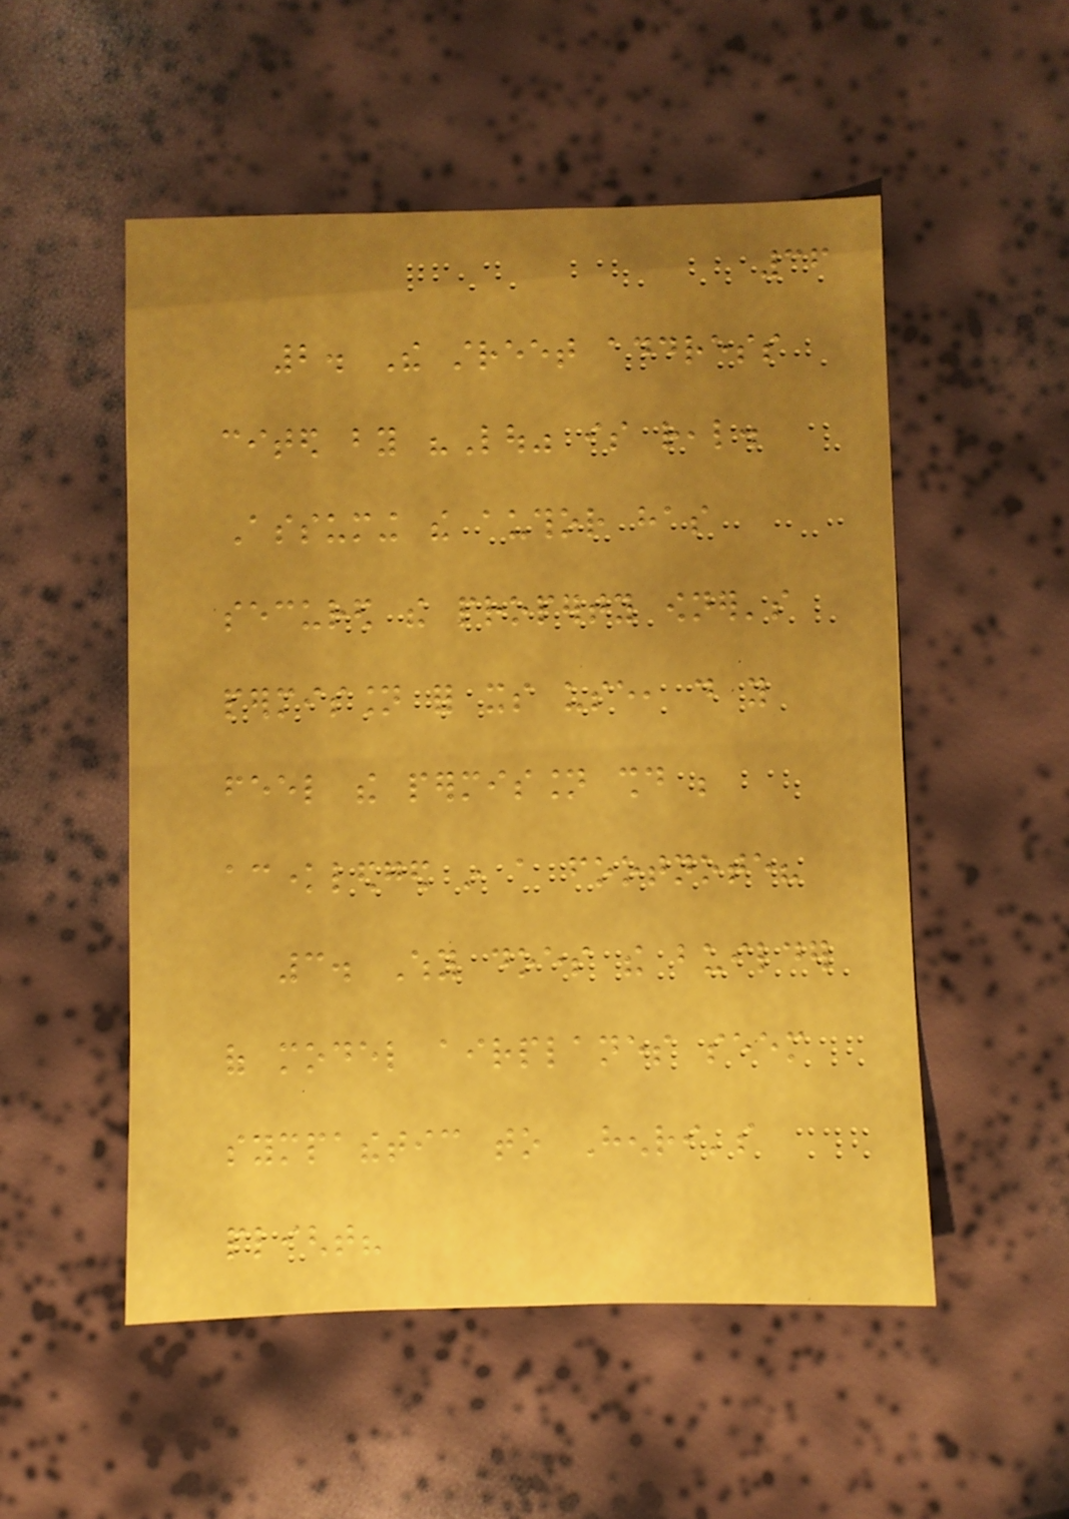36
2. The street address
cited by "Lou" is real.
Assuming the author has
secured the property owner's
permission for its use, do you
feel the permission should be
acknowledged in a footnote?
3. Why does the builder
of model airplanes seem
sympathetic to Henri's
plight?
